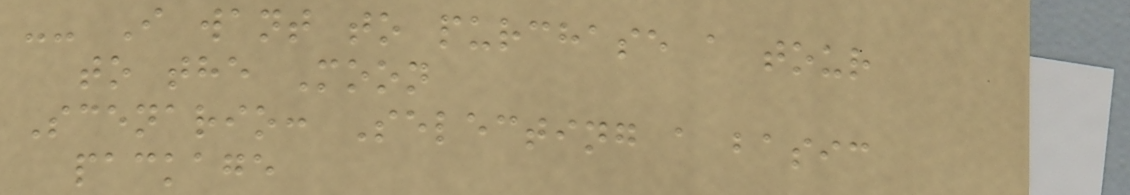-- I want to purchase a tour
to the Moon
Scenario: Selecting a basic
package
